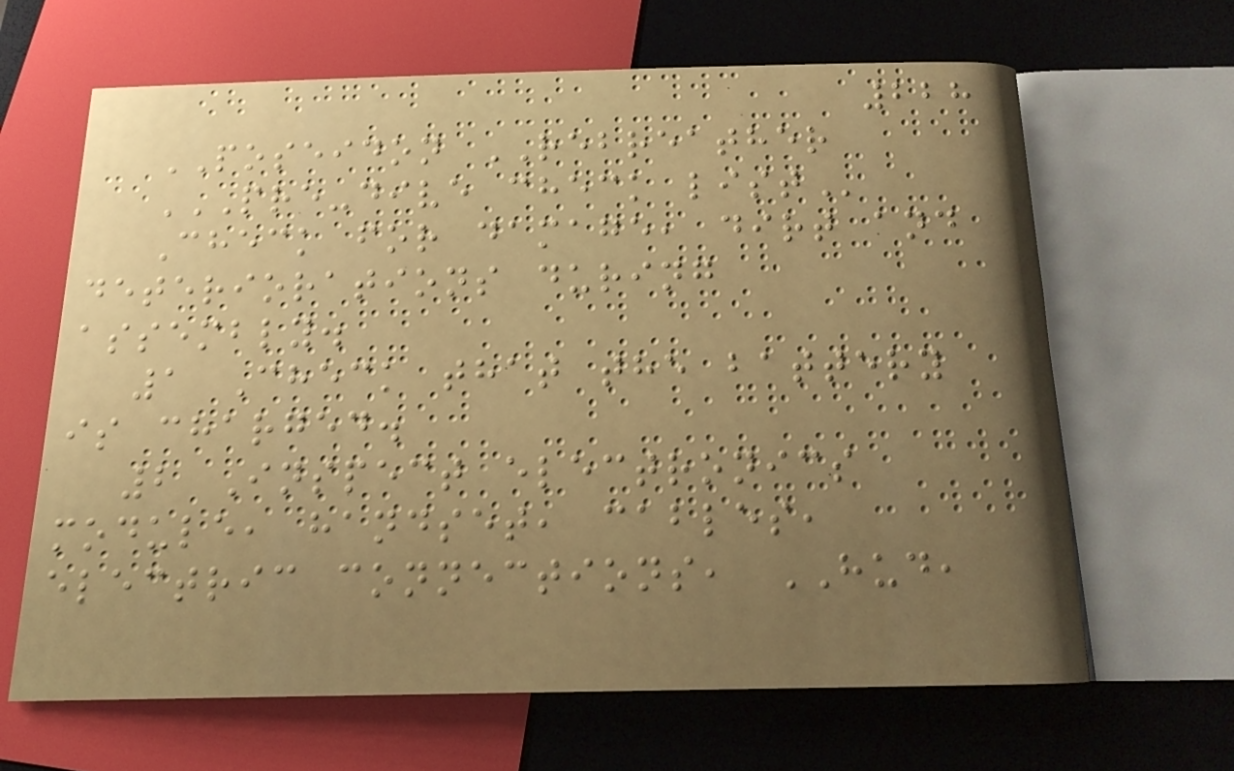228
POSEIDON REBREATHER
PRE-DIVE CHECK LIST
Check for damage, dirt and
deteriorations during
assembly.
1 Check that the battery
is charged.
2 Inspect electronics
module, handset, cables,
electric connections, HUD,
